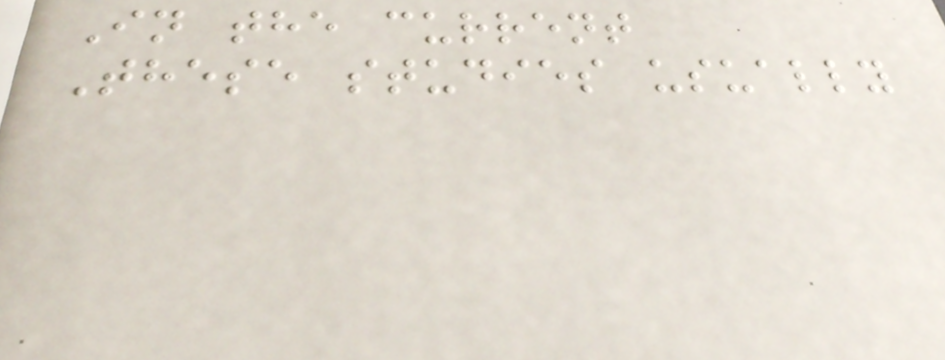In the current
These studies usually
